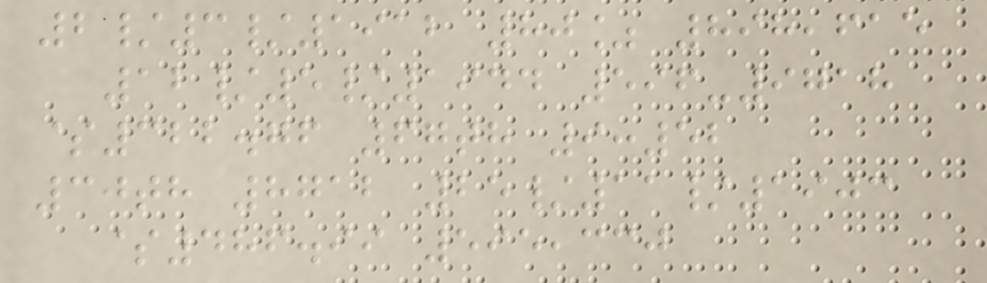2/3/1912 80% 898,615
12/5/1944 596-9718
$322.76 67th 9:52
30th 8712 25/11/1903
$486.99 595,330
